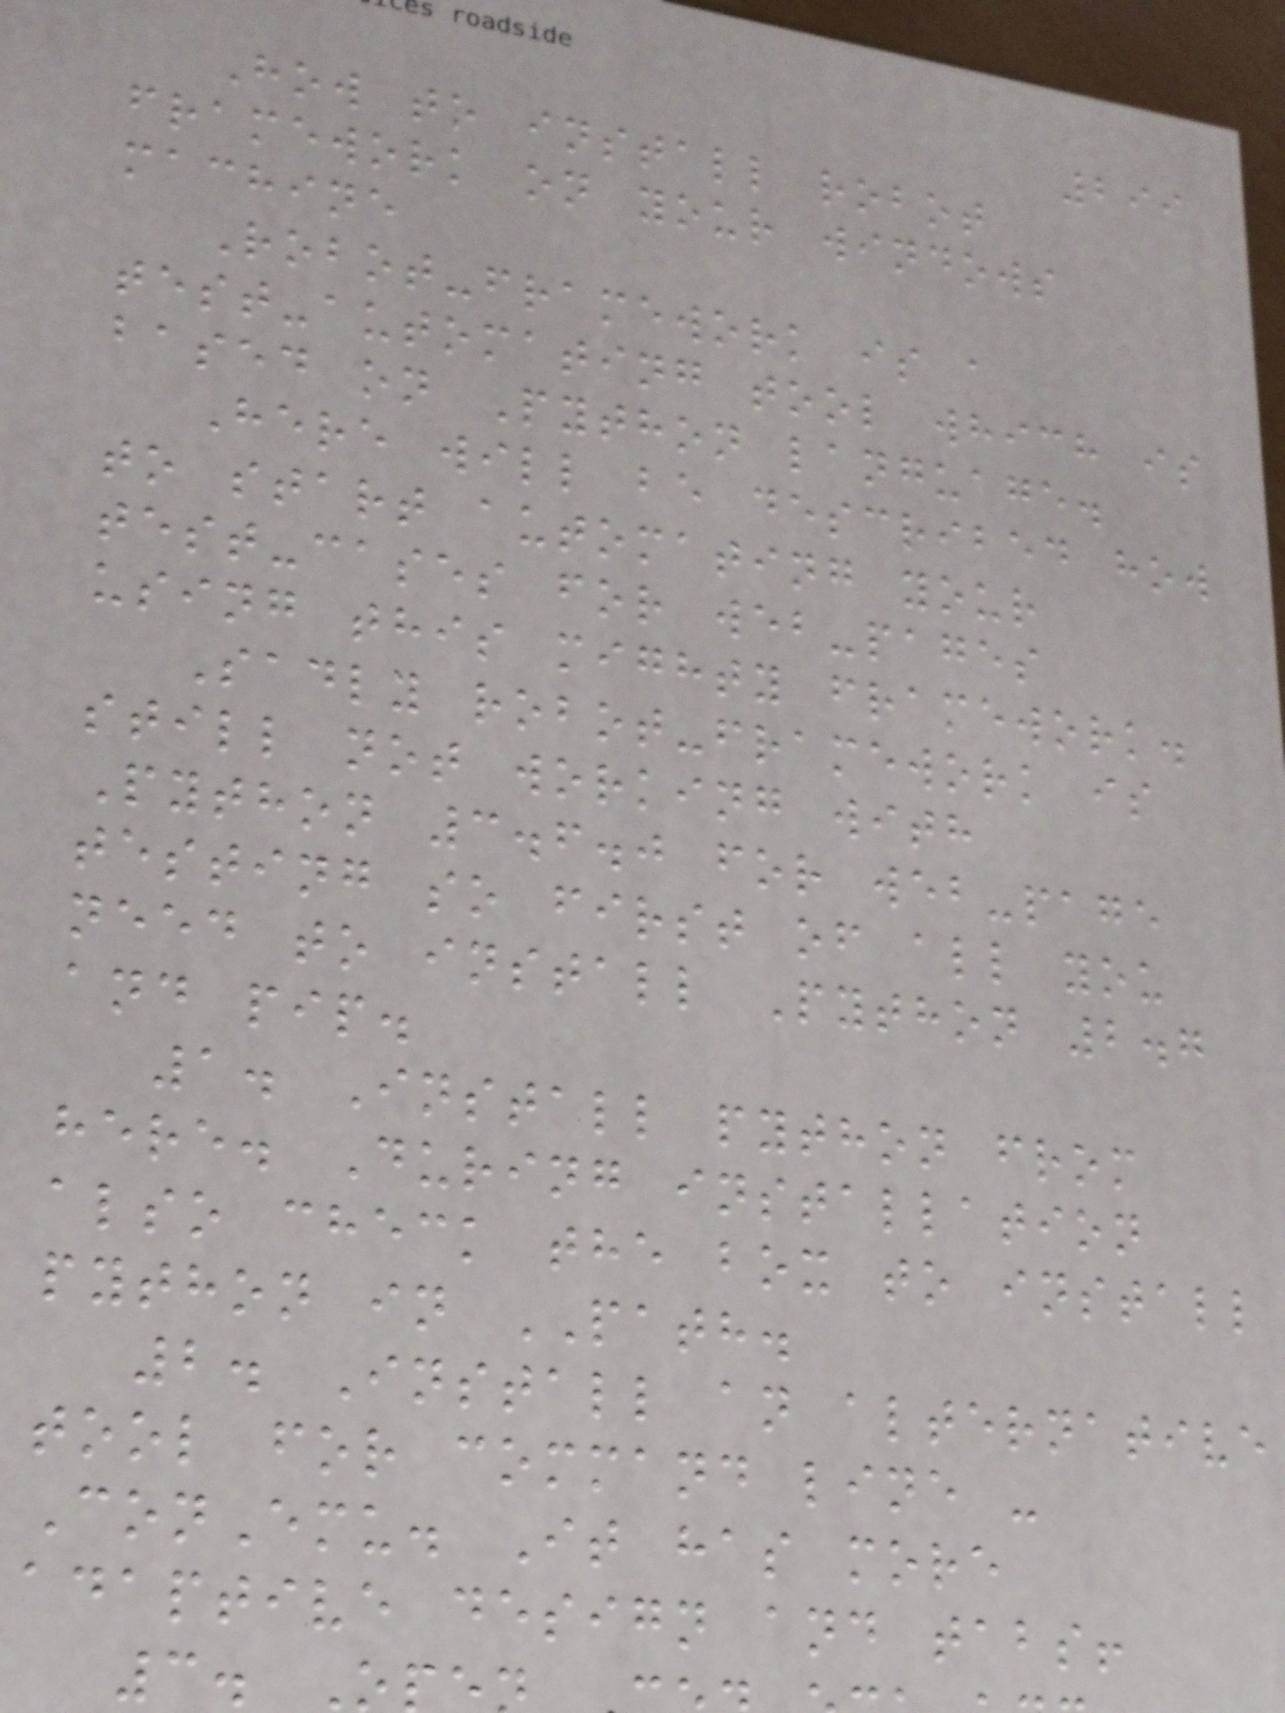299
How to install robot
framework on your windows
machine
Robot-framework is a
test-automating tool which is
based on Python language.
Here will be described how
to start automating your
test-cases for web-pages
using this mighty framework.
Sadly robot-framework is
still not working with
Python 3.6.0 for web-page
testing so first of all you
need to install Python 2.7
and pip.
1. Install python from
here. During installation
also check the box to install
python in PATH.
2. Install an alternative
tool for command line -
ConEmu. It has more
adaptive design and tabs!
